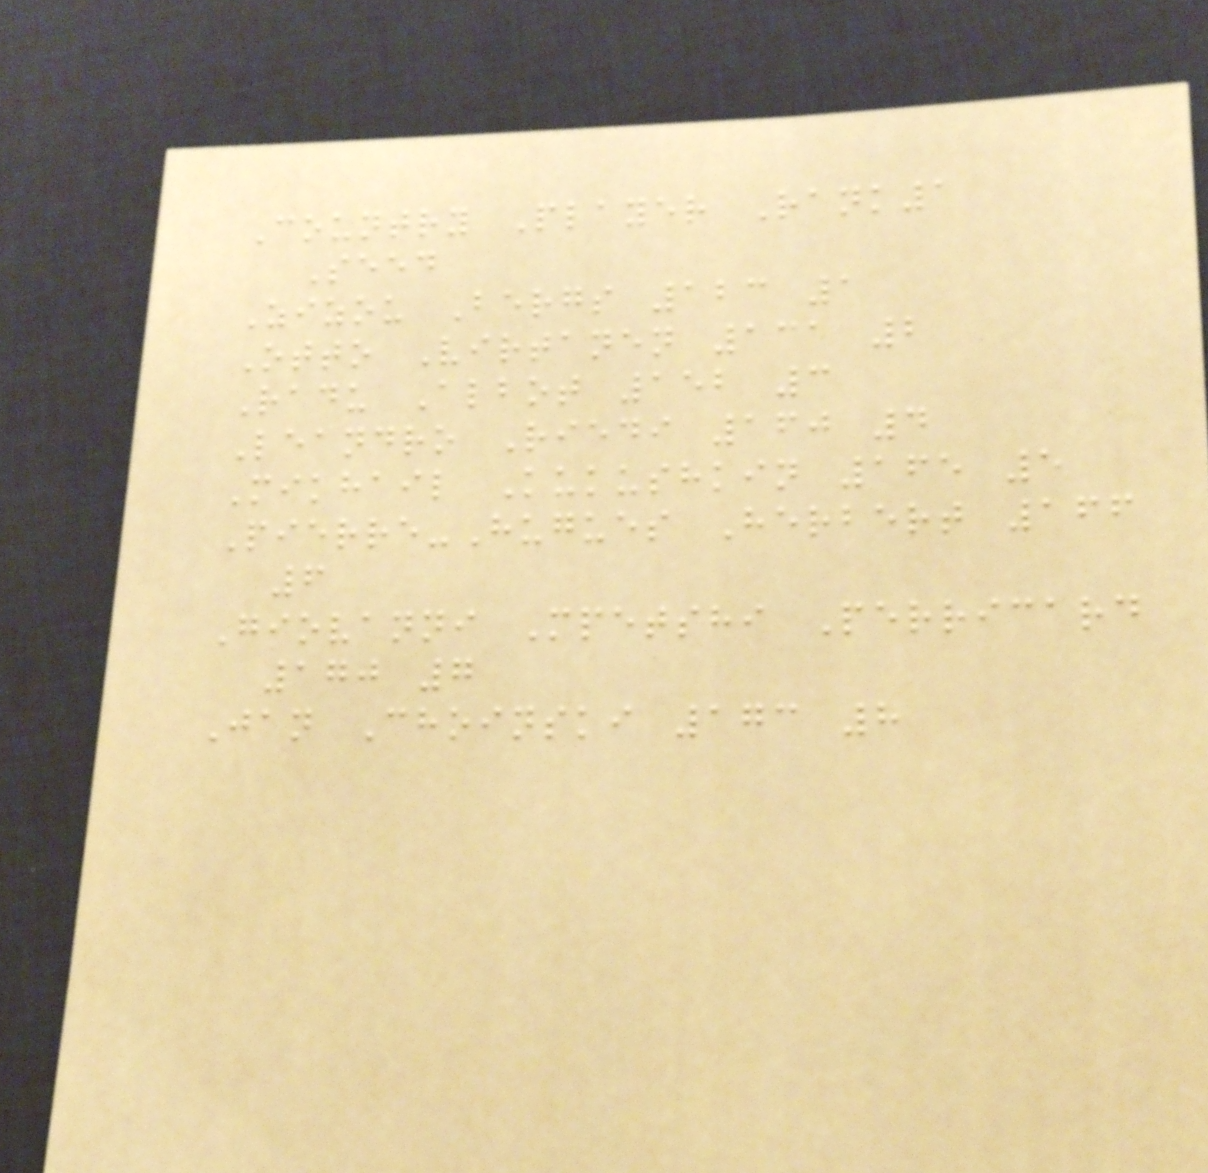Country Player Rank1
Seed
Zizou Bergs 123 1
Otto Virtanen 131 2
Radu Albot 152 3
Leandro Riedi 160 4
Mikhail Kukushkin 165 5
Pierre-Hugues Herbert 166
6
Giovanni Mpetshi Perricard
170 7
Jan Choinski 173 8
